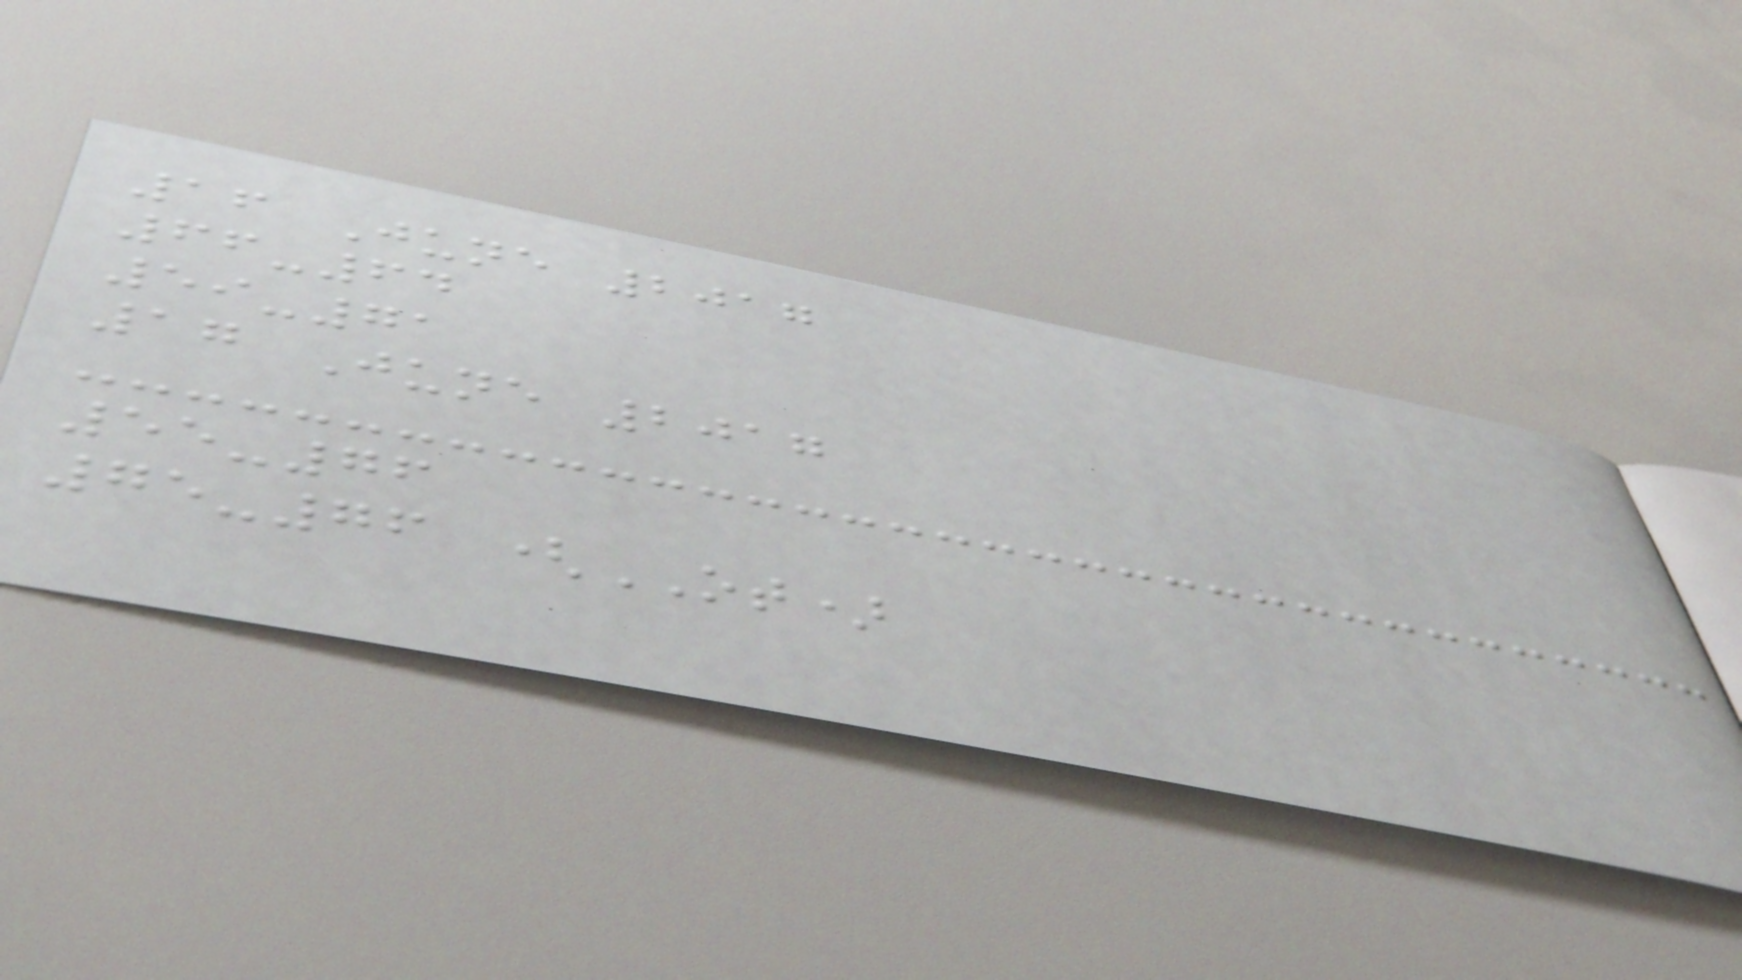16 June 2017
66-64
59-71
17 June 2017
55-76
75-76 (OT)
